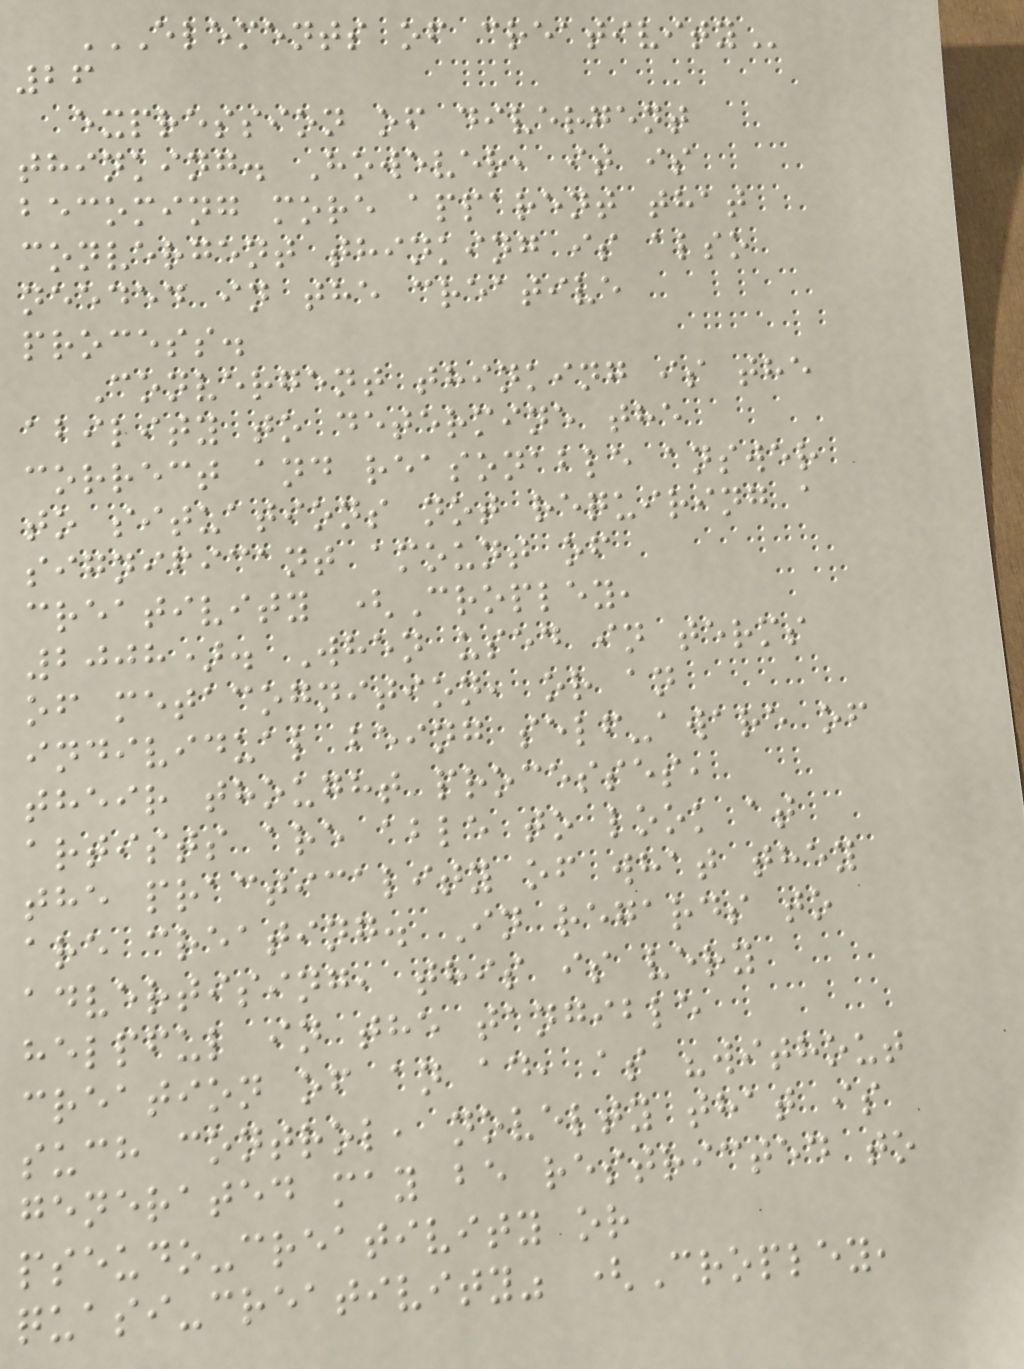ELEMENTS OF CREATIVITY
26
expression of divergent
thinking. However, it is
becoming more apparent that
convergent thinking is also
needed in the creative
process.
Convergent thinking is the
ability to determine the
correct and reasonable answer
to situations not requiring a
significant amount of
creativity (Cropley,
2008). When used in terms
of metacognition, or an
individual being self-aware of
their thought processes,
artists are able to look at
the practicality of what they
are creating. In regards to
advertising, this is very
helpful in the tangible
creation of an ad, as "without
such control, novelty that is
generated may be restricted to
pseudo-creativity or
quasi-creativity" (Cropley,
